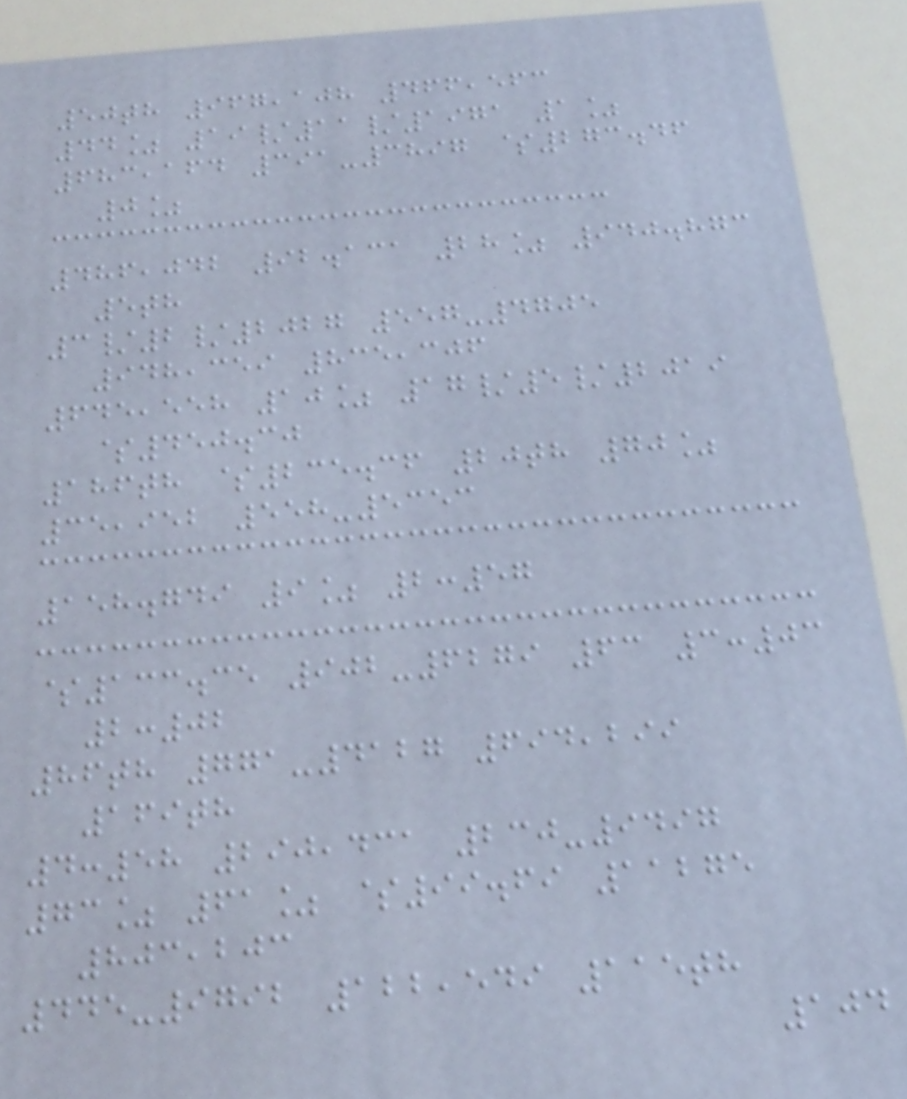50th 967,108 466,563
44% 19/11/1971 1%
683,164 391-3897 $273.46
0%
486,042 92.131 28% 940.873
5th
3/2/2027 557-4705
948,359 835,306
645,558 10% 17/5/2019
$450.30
186th $235.36 20th 70%
35,952 558-5353
158.749 9% 2:57
$133.35 902-6279 63 3:03
2:02
86th 771-4127 694,299
169th
4:58 290,431 230-9497
73% 61% $99.69 11275
803,203
445-9792 122,549 115th
104
